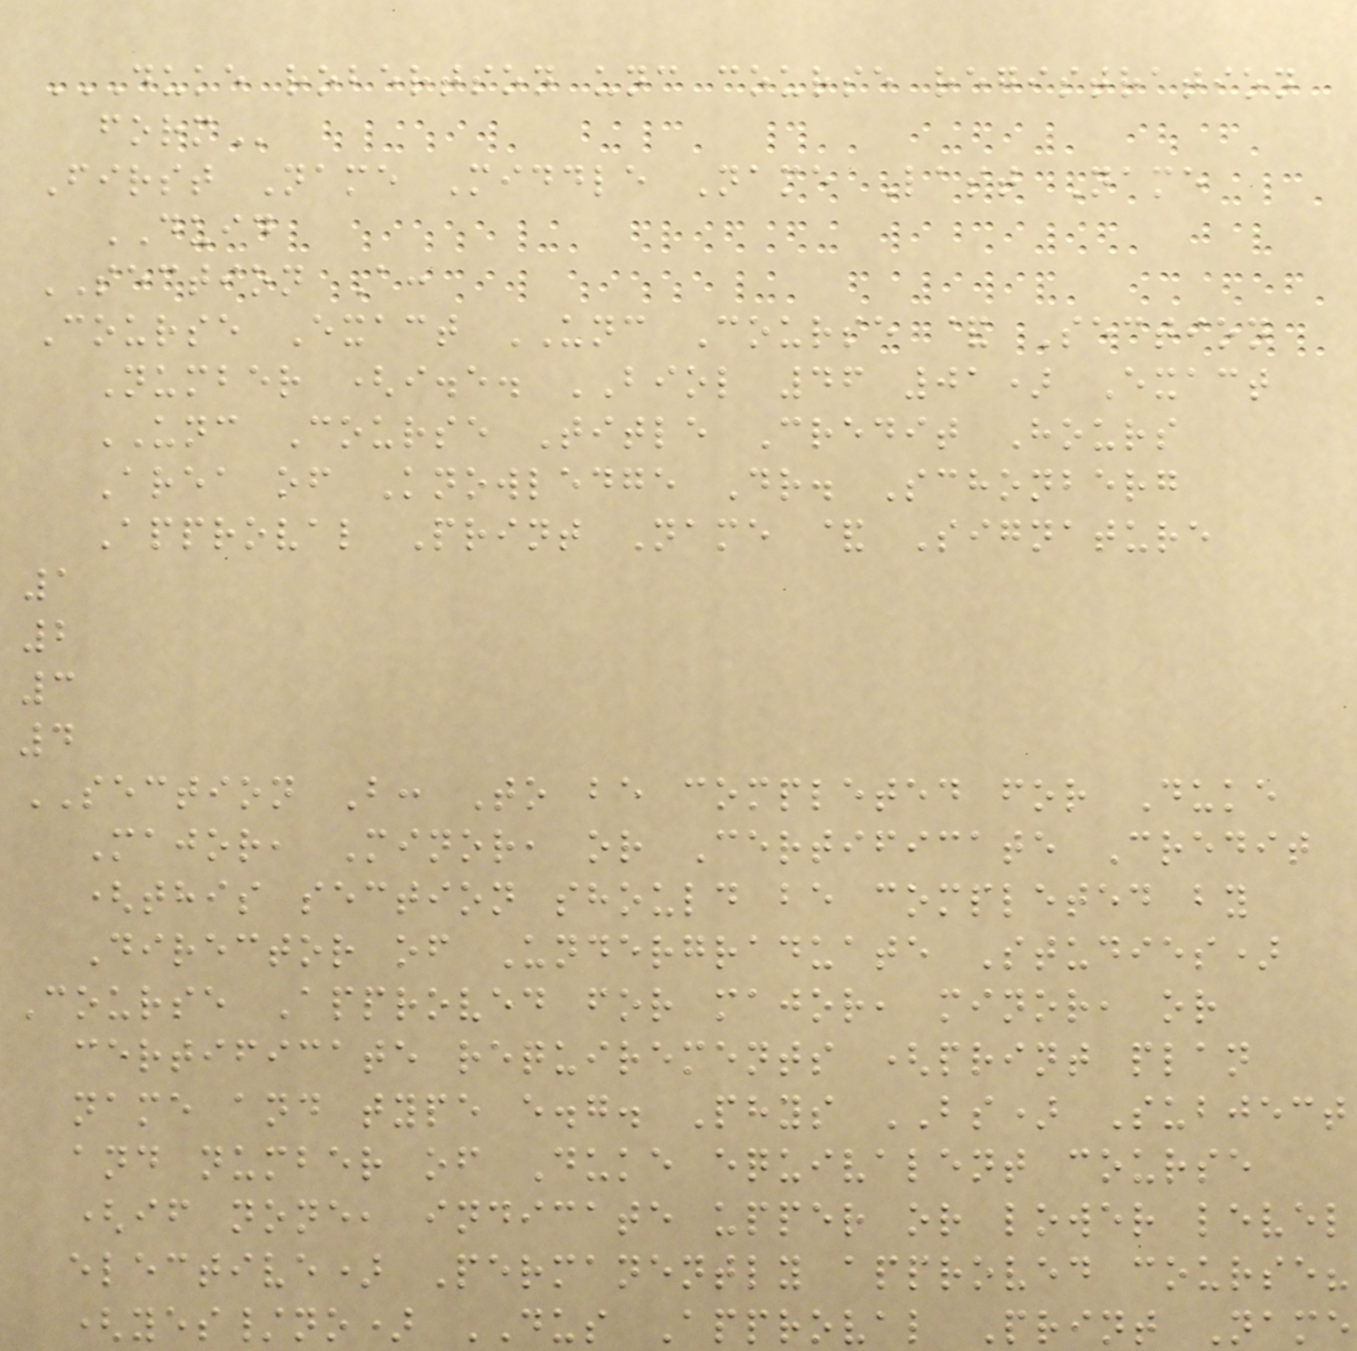DUKE ROBERTSON UNC COURSE REGISTRATION
FORM
First Name Middle Name Last Name
DUID
SECTION A:
Course Exact UNC Course & Section
Number (i.e. BIOL 46 01) Exact
UNC Course Title Credit Hours
Area of Knowledge Dr. Schonberg
Approval Print Name & Signature
1
2
3
4
SECTION B: To be completed for Duke
Major, Minor, or Certificate Credit
(this section should be completed by
Director of Undergraduate Studies)
Course Approved for major, minor, or
certificate requirements (print plan
name and type e.g. Phys BS) Subject
and number of Duke equivalent course
(if none, indicate upper or lower level
elective) Permanently approved course?
(yes/no) DUS Approval Print Name
